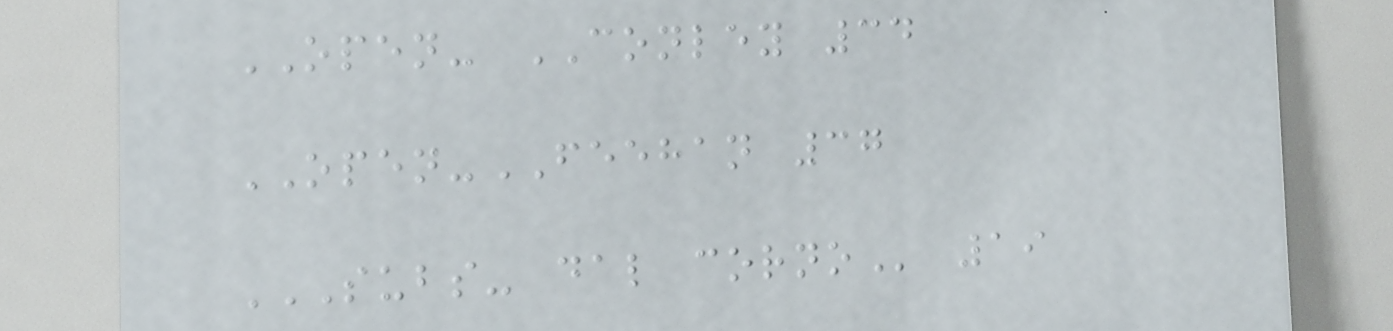OPEN- CONLEY 34
OPEN-FEEHAN 37
SUBS- DAL CORNO 19
